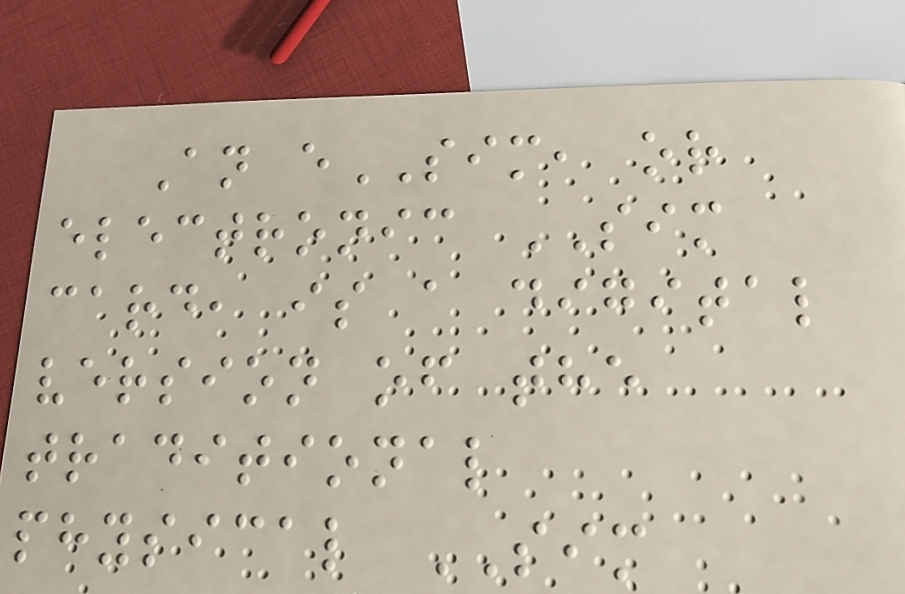An eSIM, or
electronic SIM
card, is a digital
version of the
traditional
physical SIM
